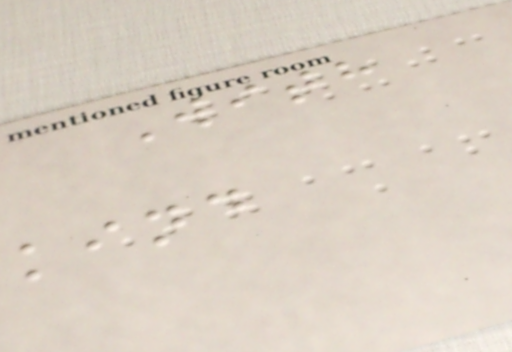With
kind
